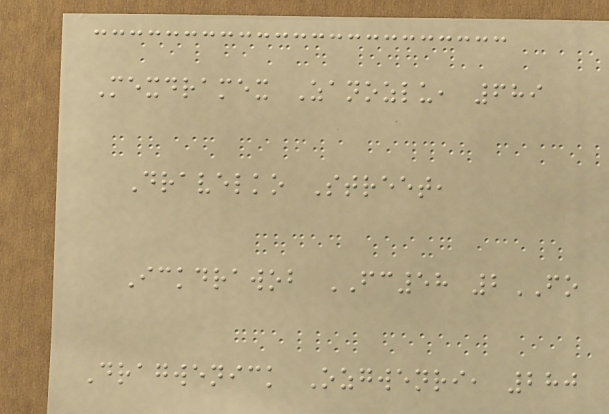Mexdramex Zanozlu, 689
Dravelko Street,
Ickdrawob FC58 2FO
Dragwenick Ozgwenri, 280
